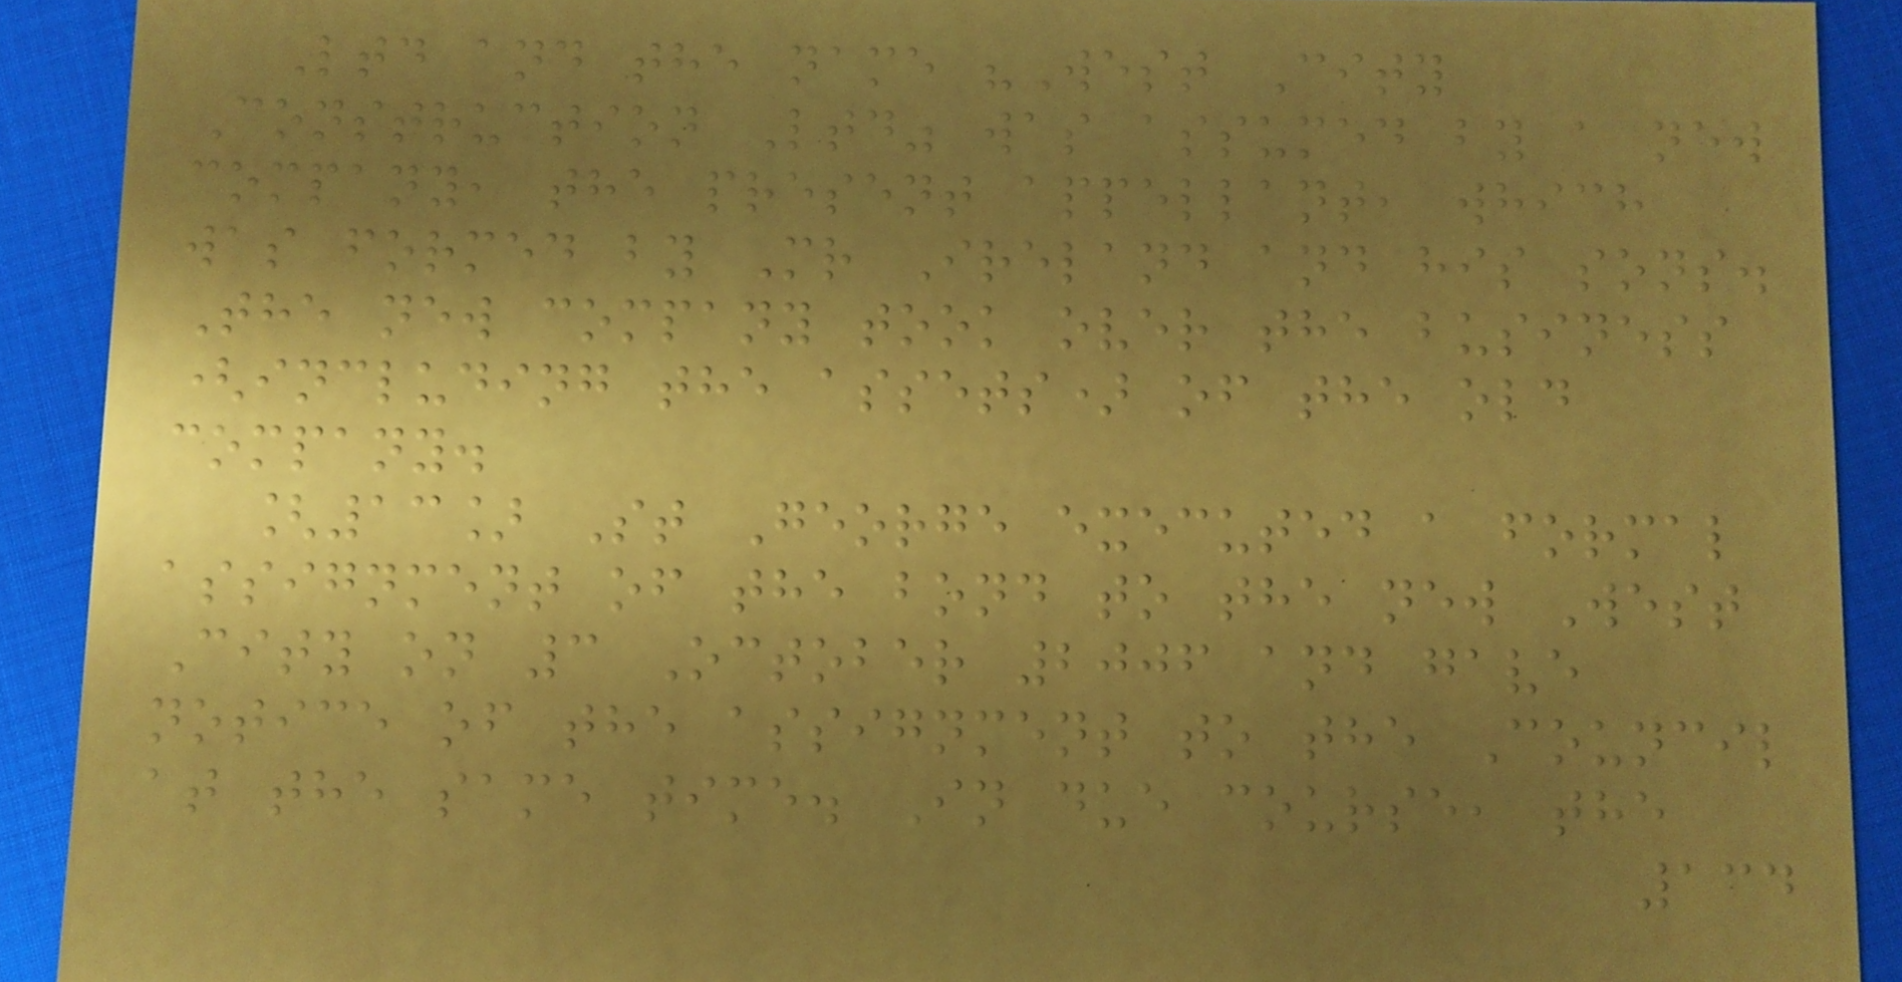Ltd and the name "West City
Construction Ltd" was assumed by a new
company, the present appellant, which
was formed by Mr Ireland and his sons.
The new company took over the business
(including the assets) of the old
company.
[13] St George executed a formal
assignment of the bond to the new West
City on 3 October 2006 and gave
notice of the assignment to the Council
at the same time. In due course, the
134
